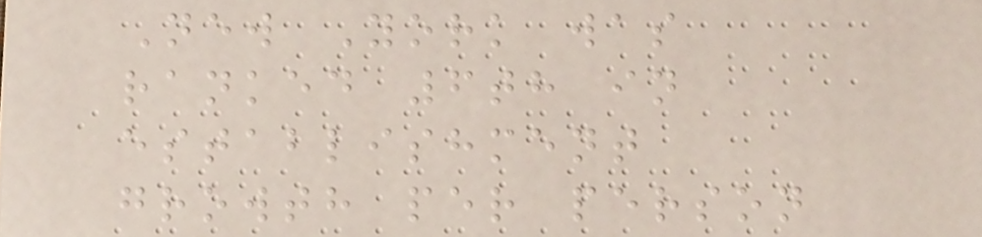New York was
ranked 6th in
establishment
growth per person
